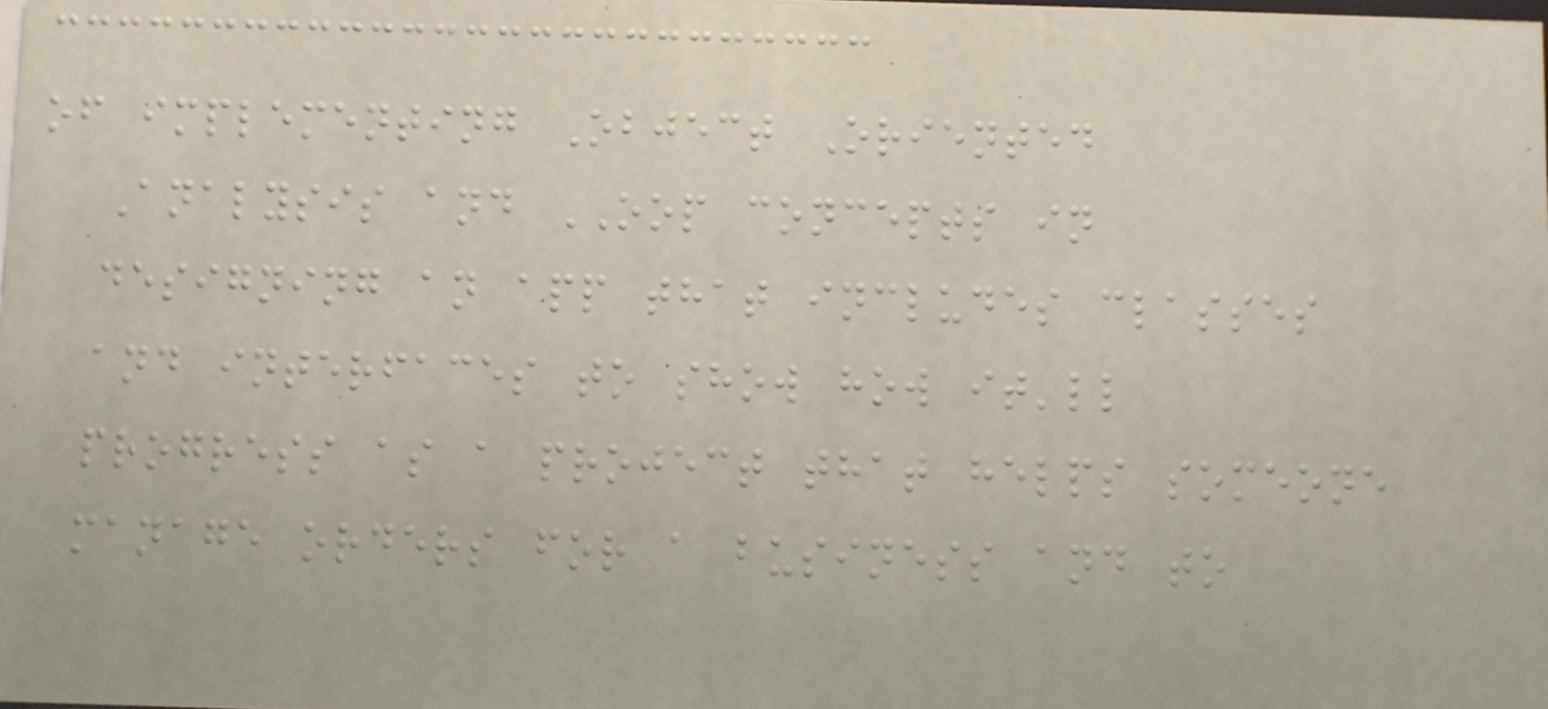of implementing Object Oriented
Analysis and OOP concepts in
designing an app that includes classes
and interfaces to show how it'll
progress as a project that helps someone
manage orders for a business and to
